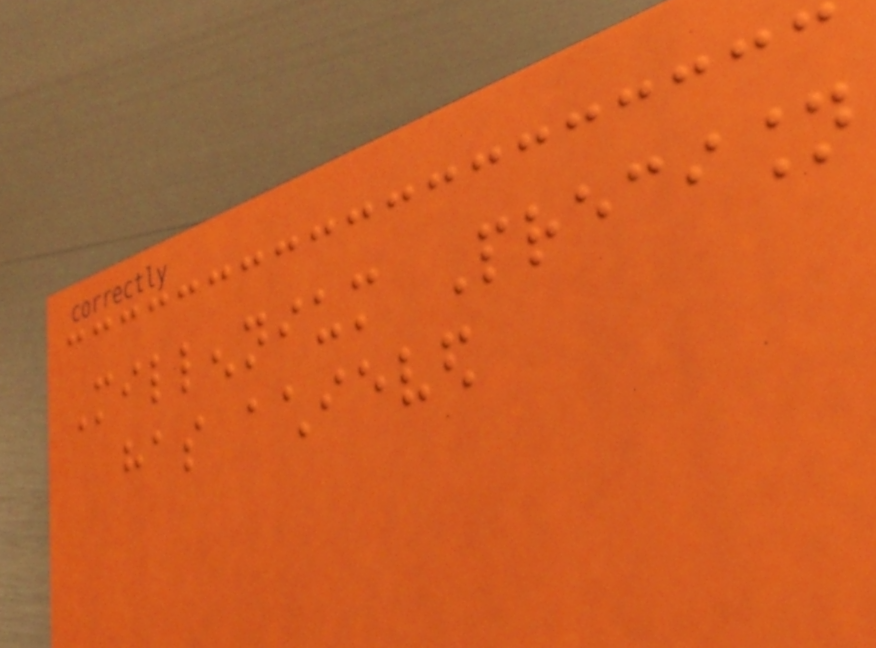Millennium Precision
has achieved
